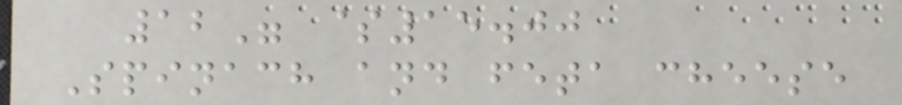12" $15.00
Spinach and feta cheese
